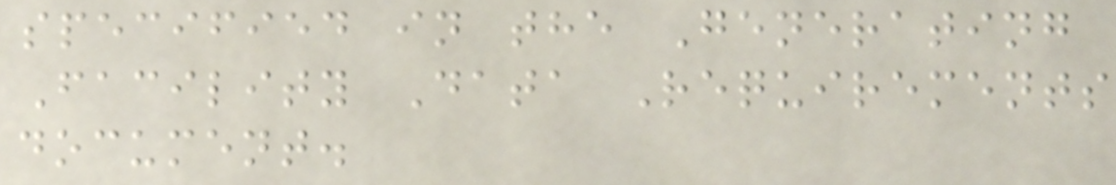specified in the Generating
Facility Data Requirements
document.
